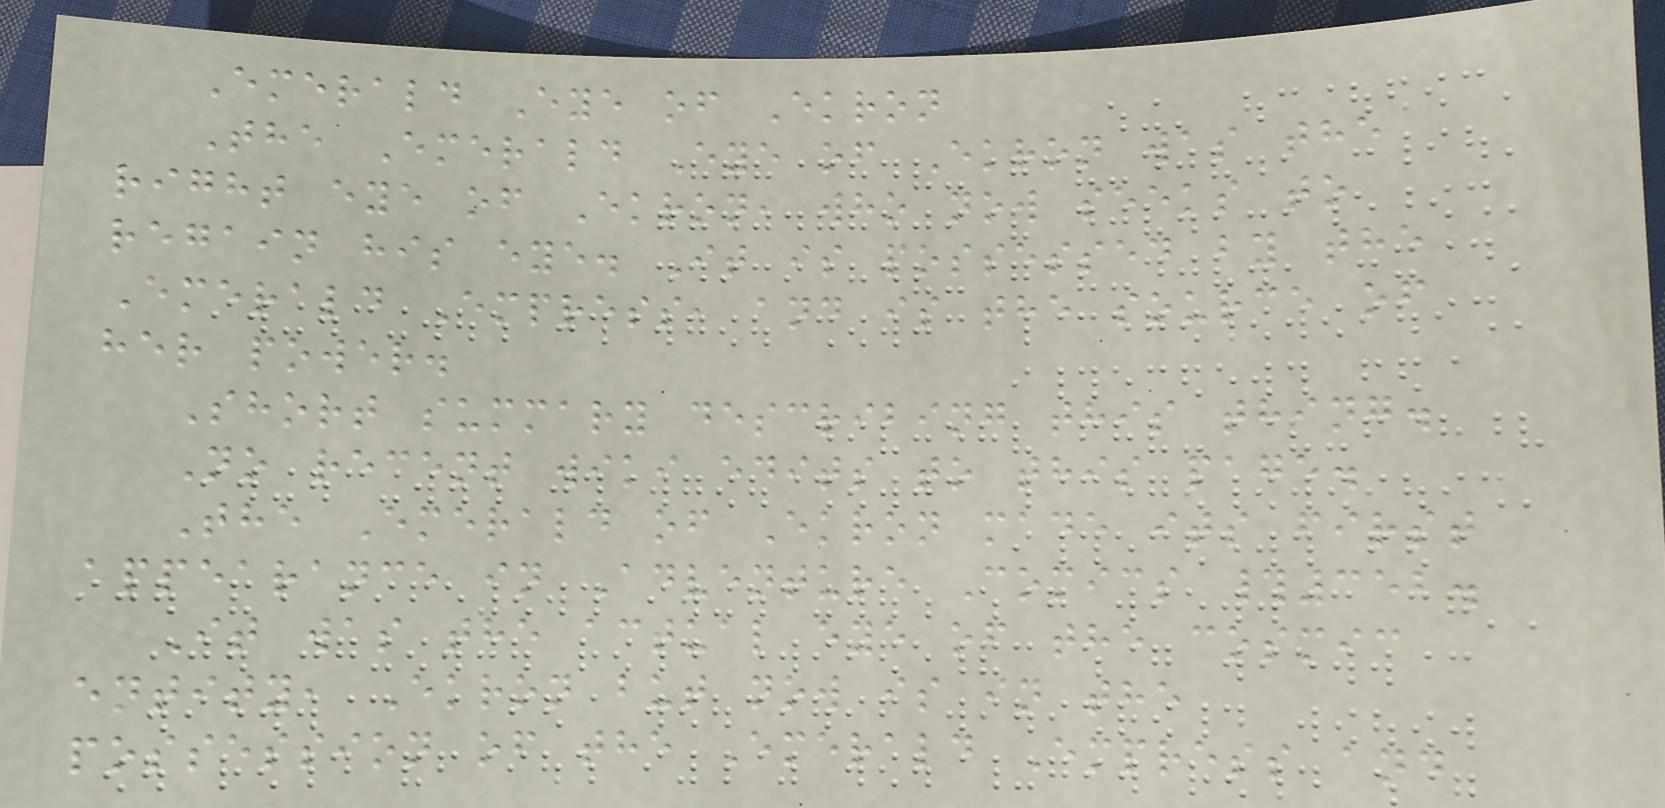Emerald Eye of Ekron
The Emerald Eye of Ekron was the
right eye of Ekron, who now seeks to
regain his eye. It is possessed by the
Emerald Empress, and is the source of
her power.
Short summary describing this thing.
No recent wiki edits to this page.
The Emerald of Ekron made its first
appearance in Adventure Comics #352.
It was the actual eye of the cosmic
entity, Ekron but now is in the
possession of the Emerald Empress and
